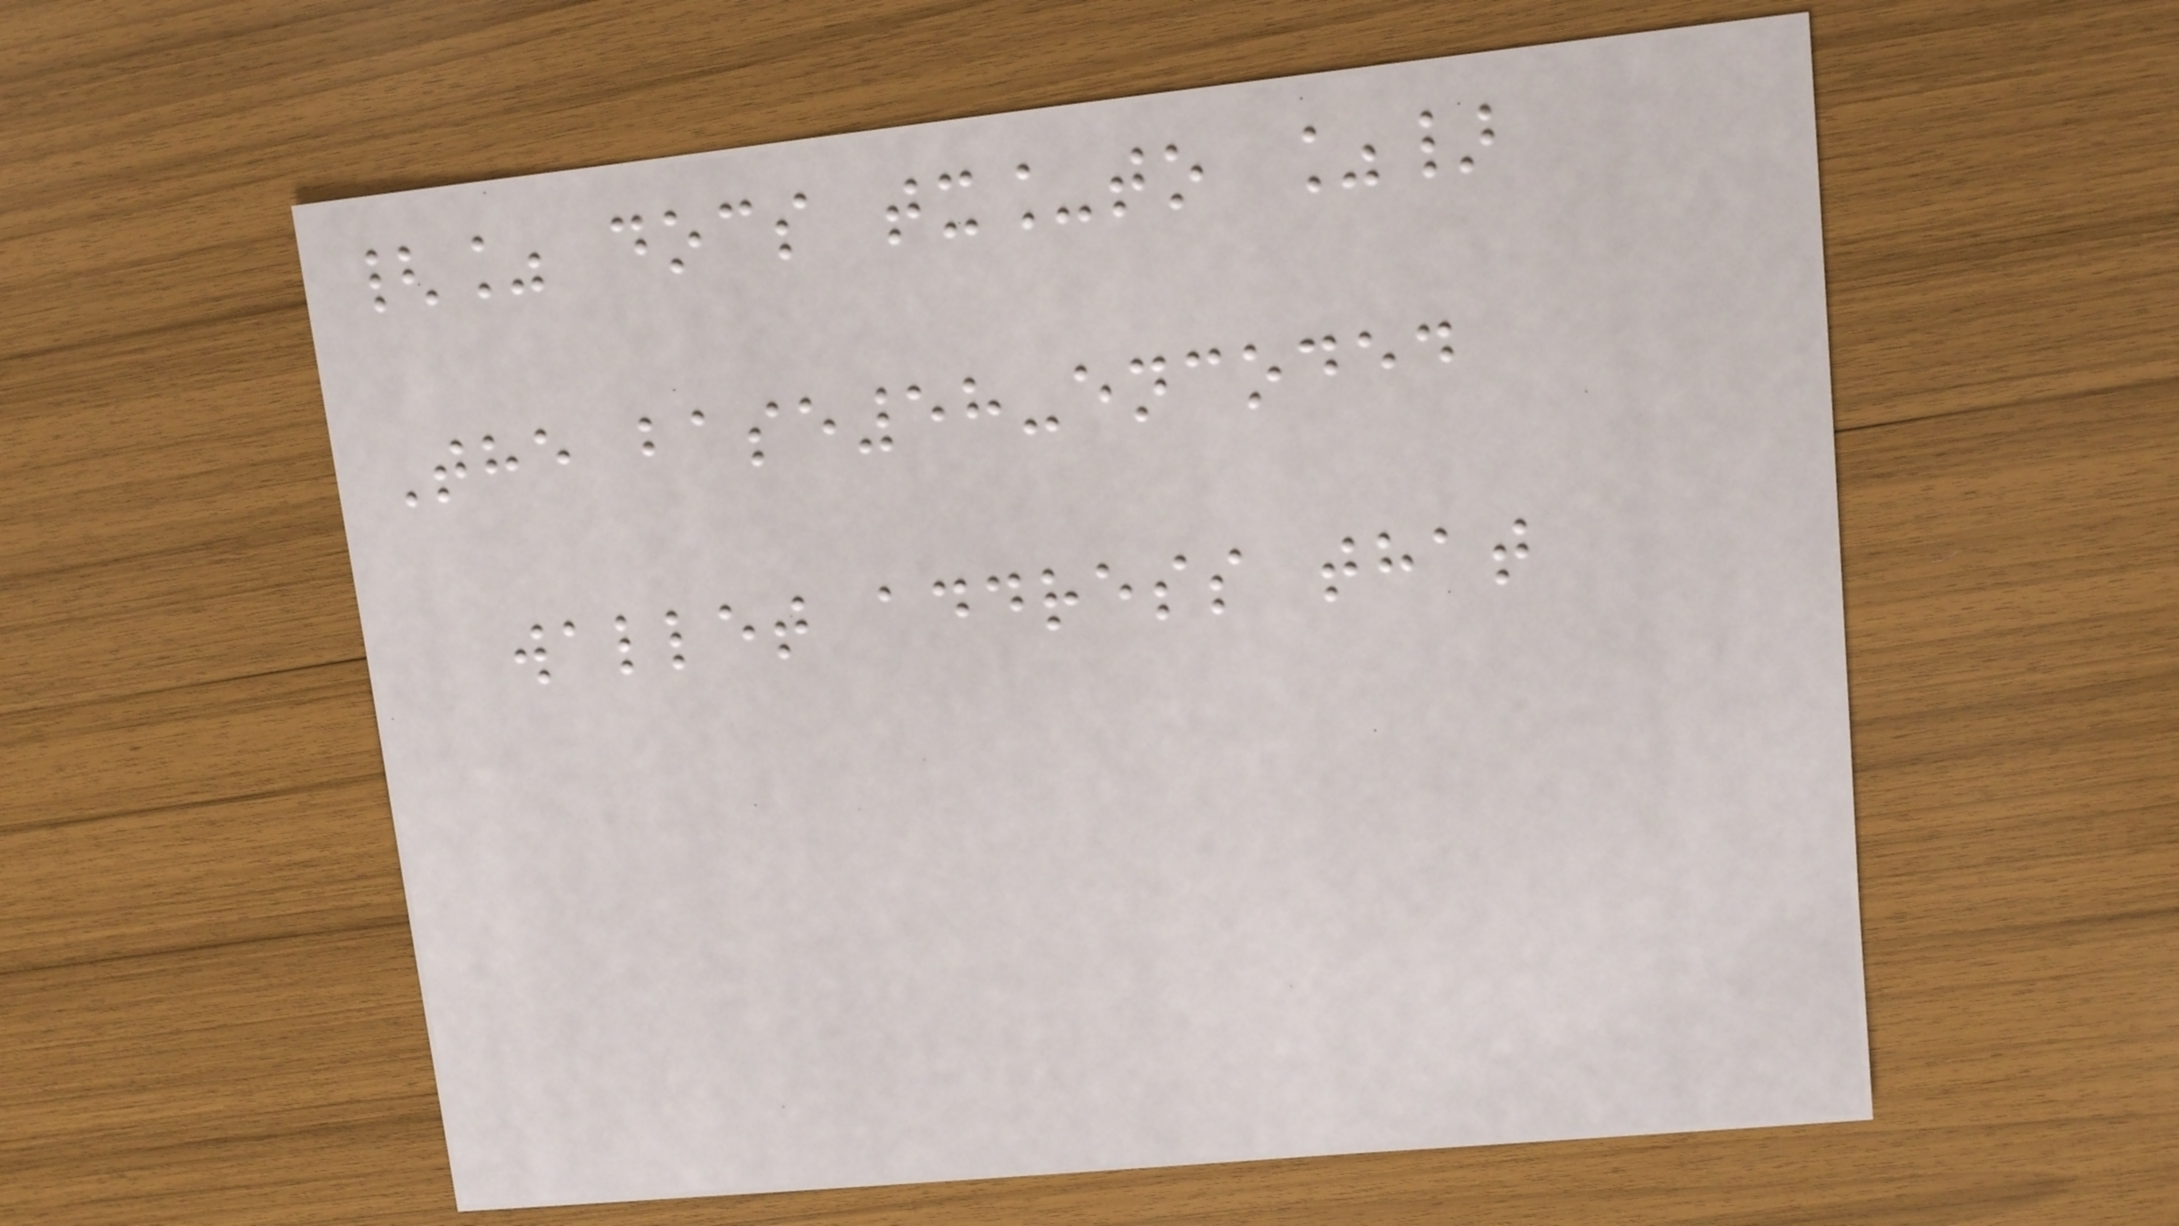{% docs tx_to %}
The base58-encoded
wallet address that
